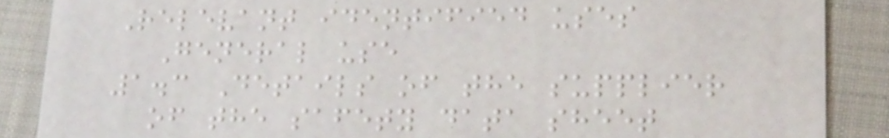Relevant identified uses
General use
1.3 Details of the supplier
of the safety data sheet
